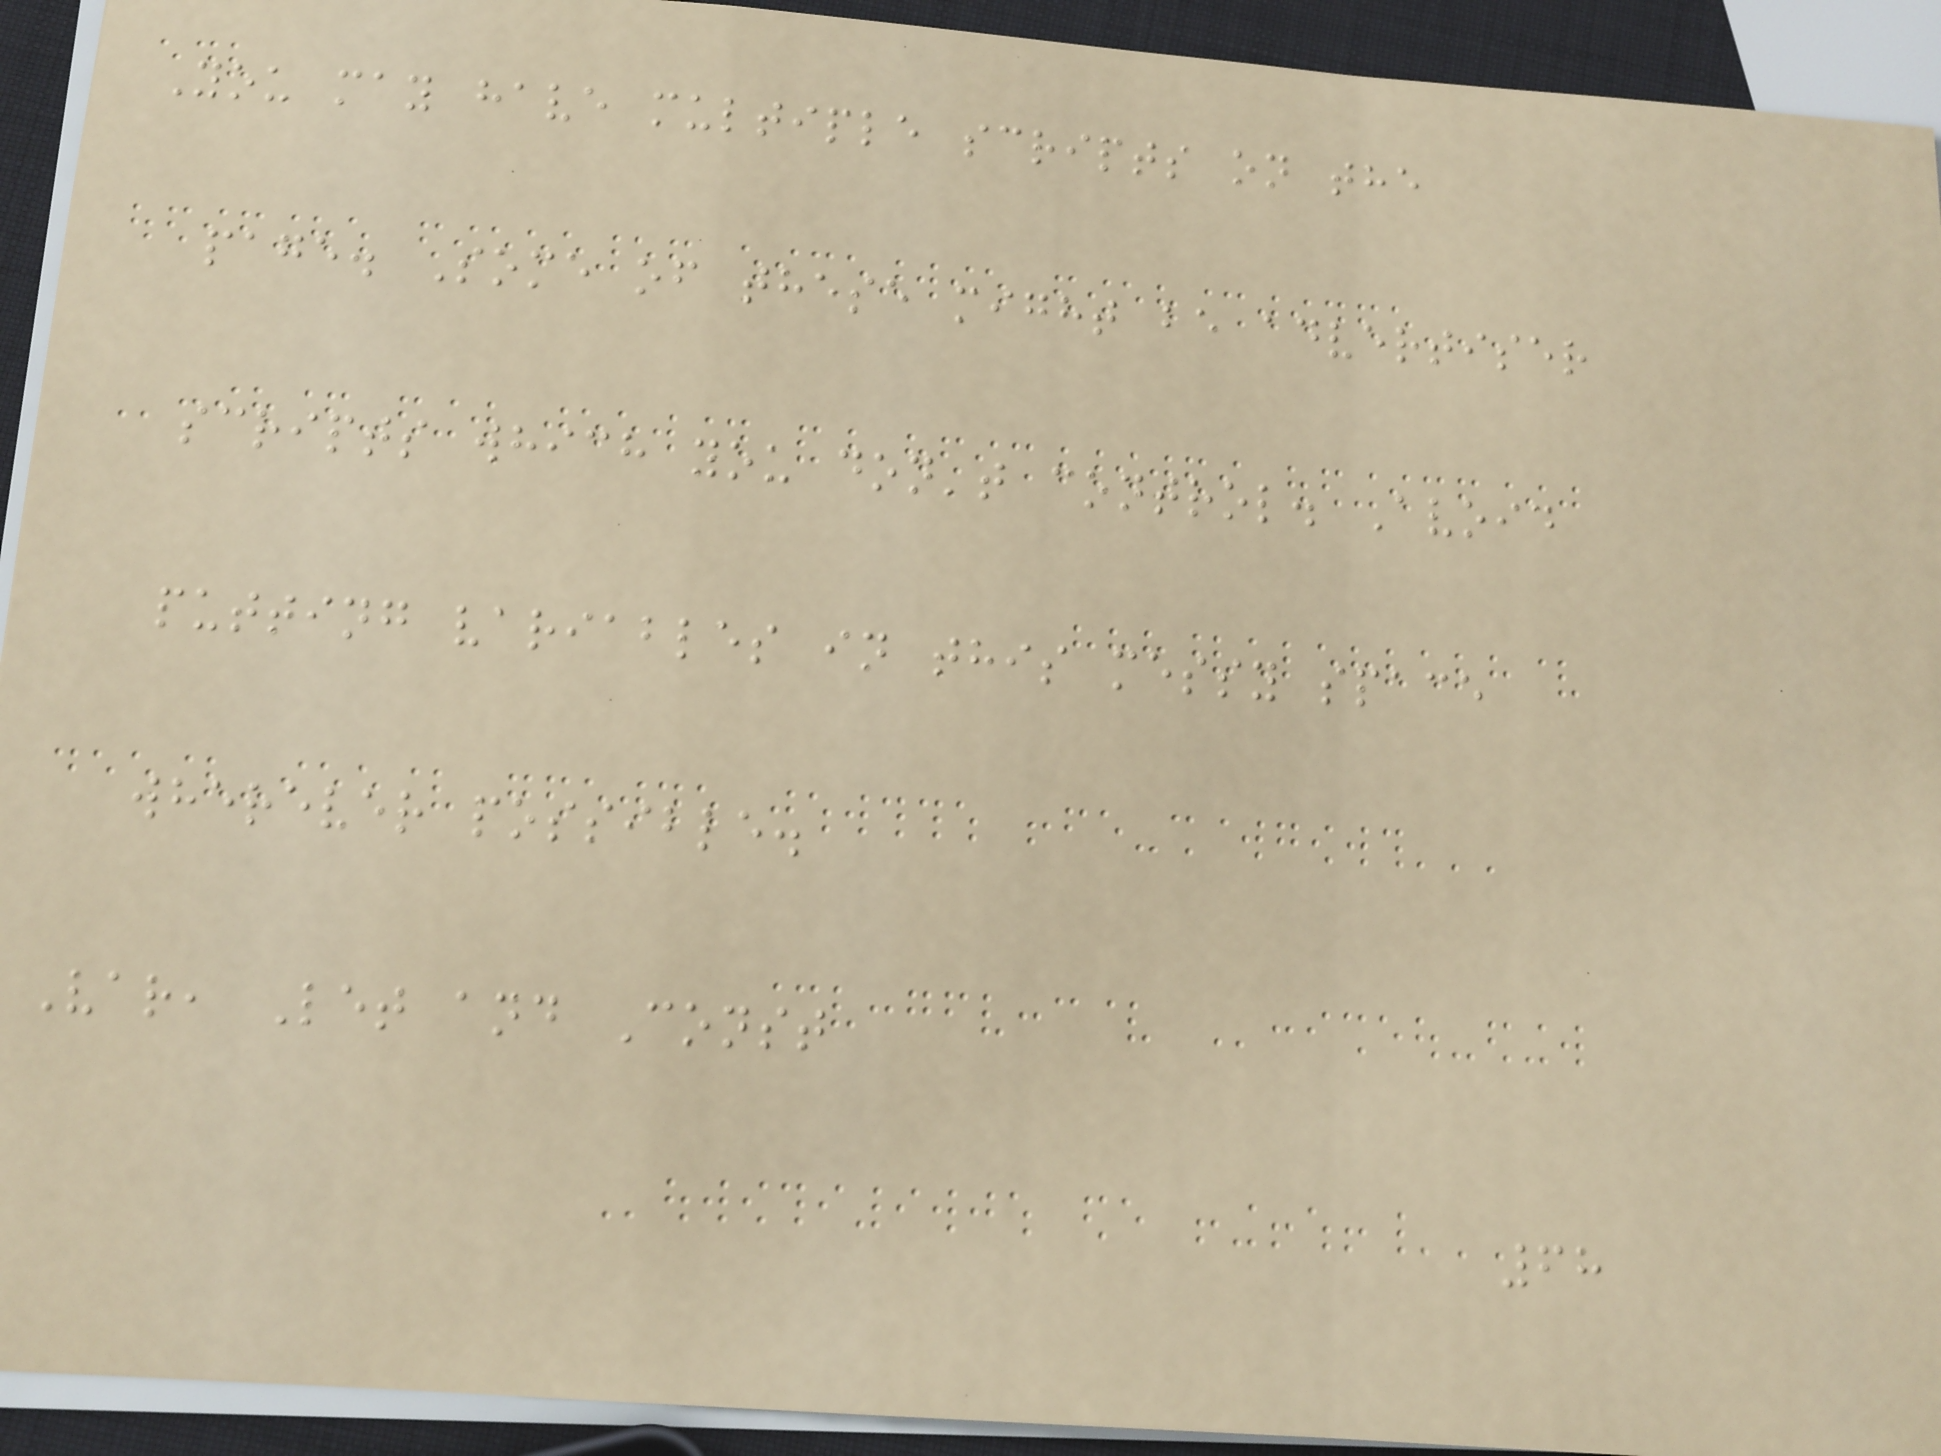You may have multiple scripts on the
page. Some of these might be advertiser
scripts which you don't control. Avoid
putting variables in this messy space
wherever possible.
Var, Let and Const
68
